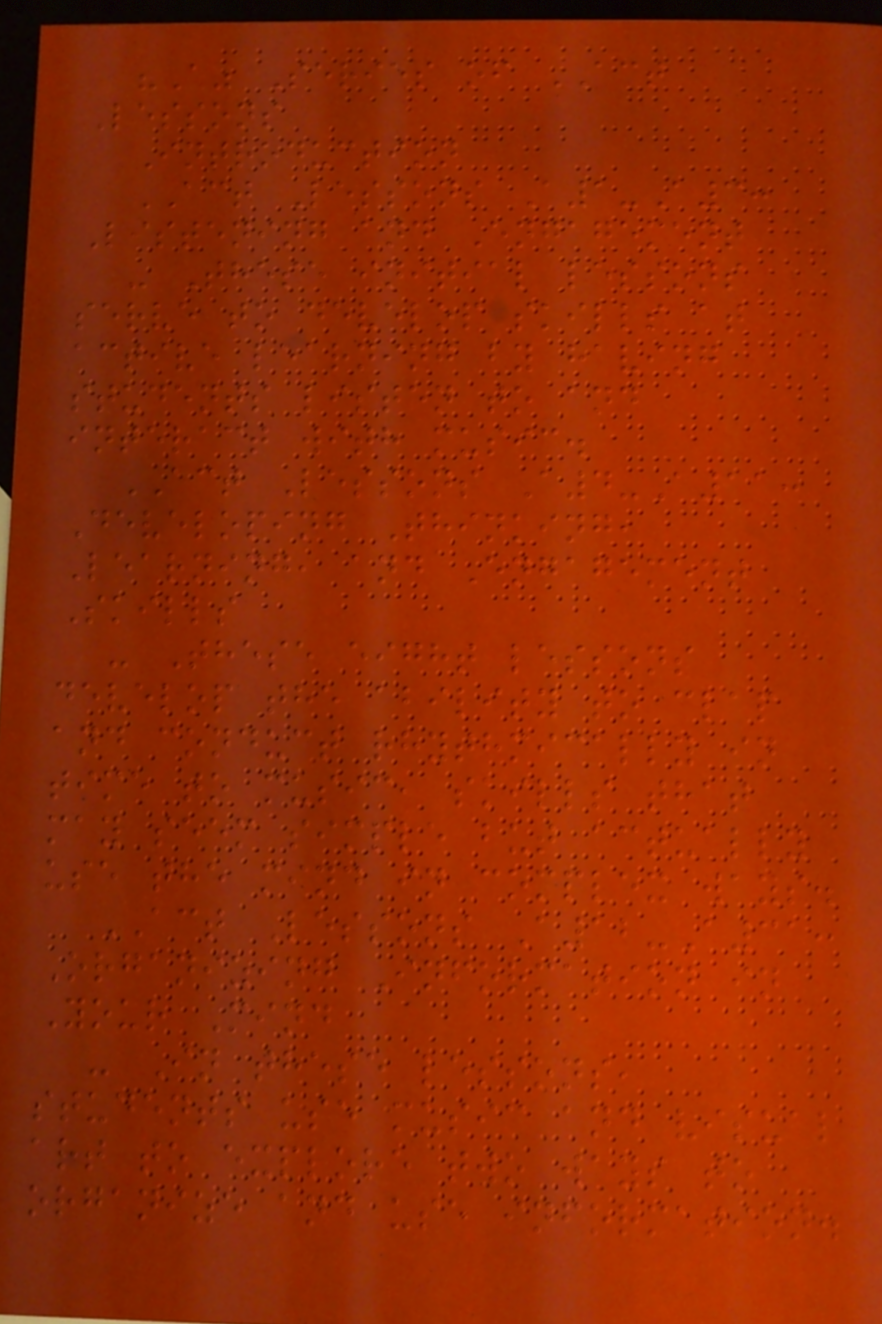"A" Series of ACT
Lessons
Introduction
ACT Lessons A1-A3:
Listening and Engagement
- These initial lessons
serve to develop skills at
active learning by having
students listen to and
interact with music.
ACT Lessons A4-A11:
Developing Thinking,
Learning, and Engagement
Skills
- These eight lessons
develop the ability to clap
and conduct rhythmically in
time to music, skills that
may seem simple but actually
use the mind in complex ways.
ACT Lessons A12-A31:
Organizing Information in
Your Mind
- In these lessons,
students use music and visual
art to explore two ways to
organize and use information.
